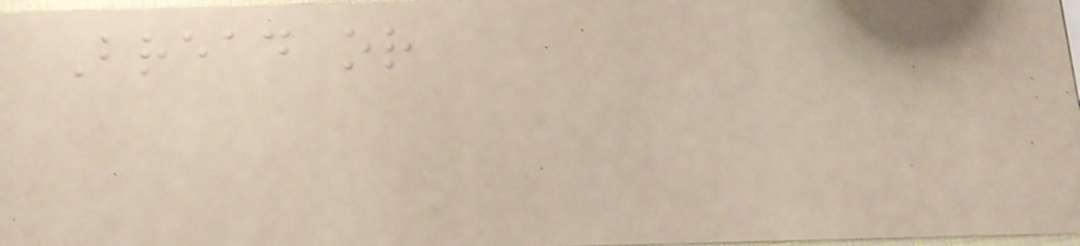Bread or
